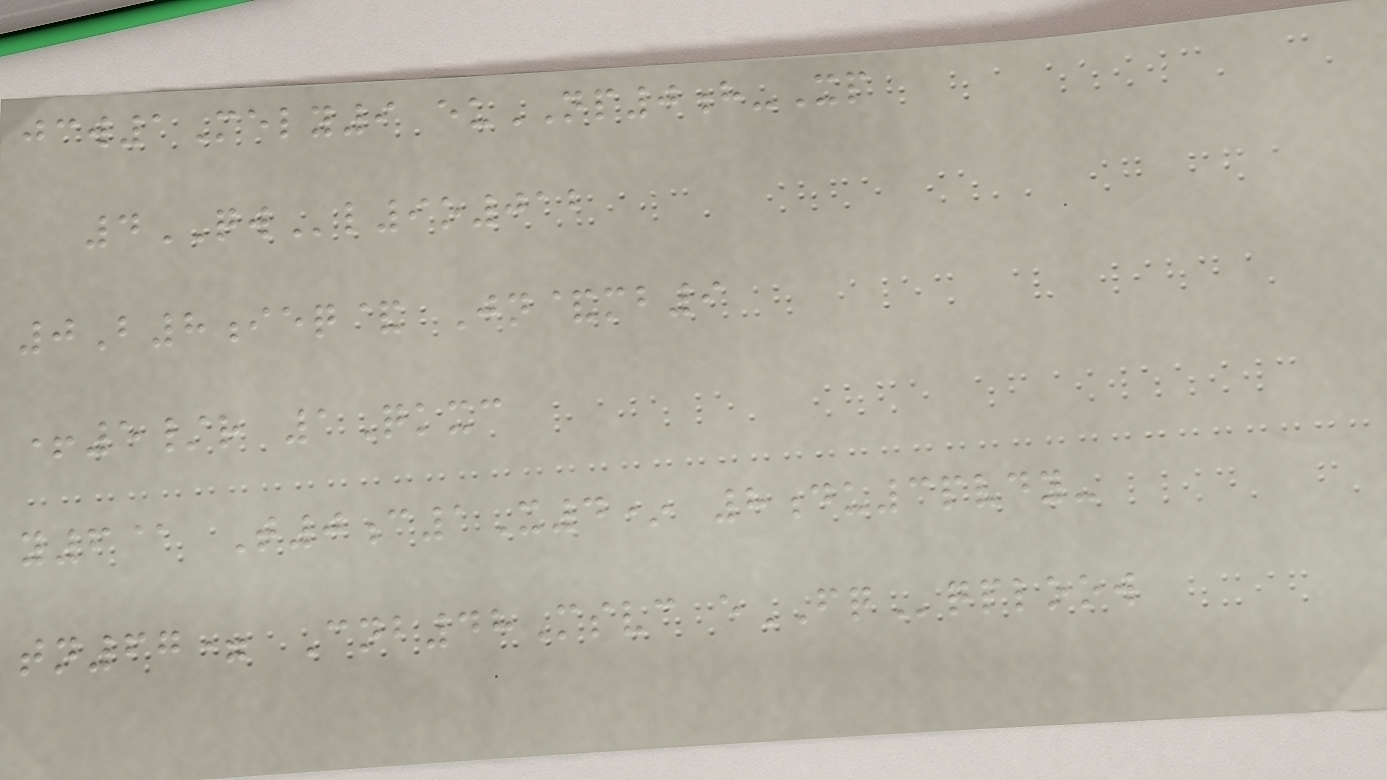jcw1Mely9 euNP0h-Xp
4QWl9o012
0B8ieq& Jn&mb9
+5/r 1Qkxc
y6@ T0c1X4* 8du3pvdy-
tn67= Cnb48Msvc eFQqploow
